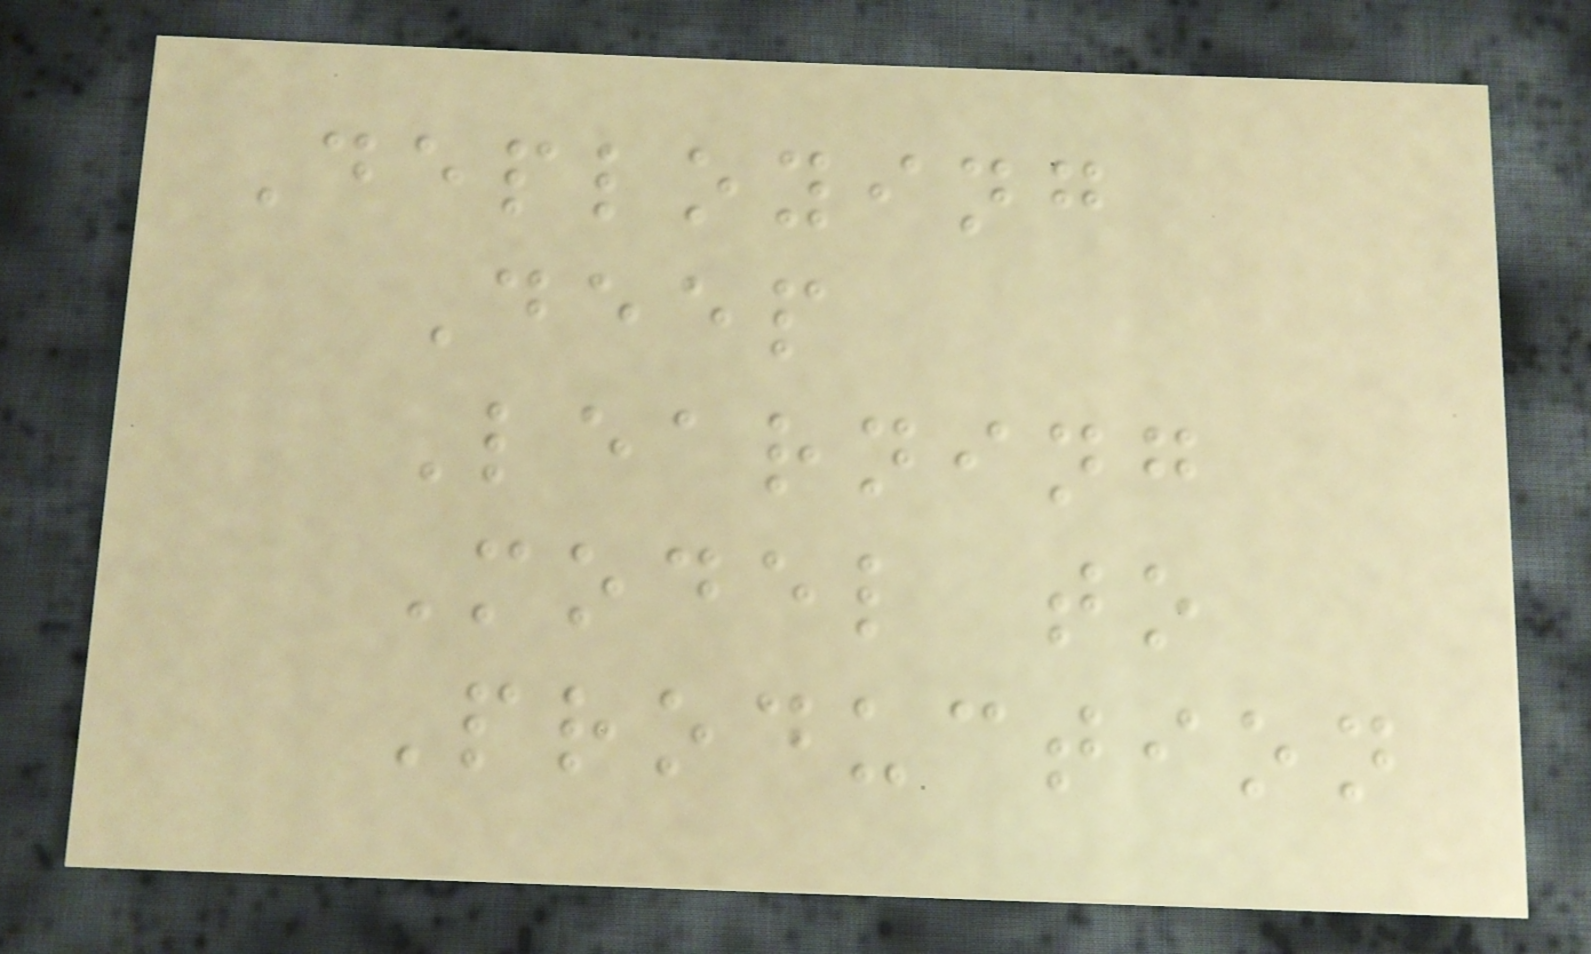Deploying
Deep
Learning
Model to
Production
